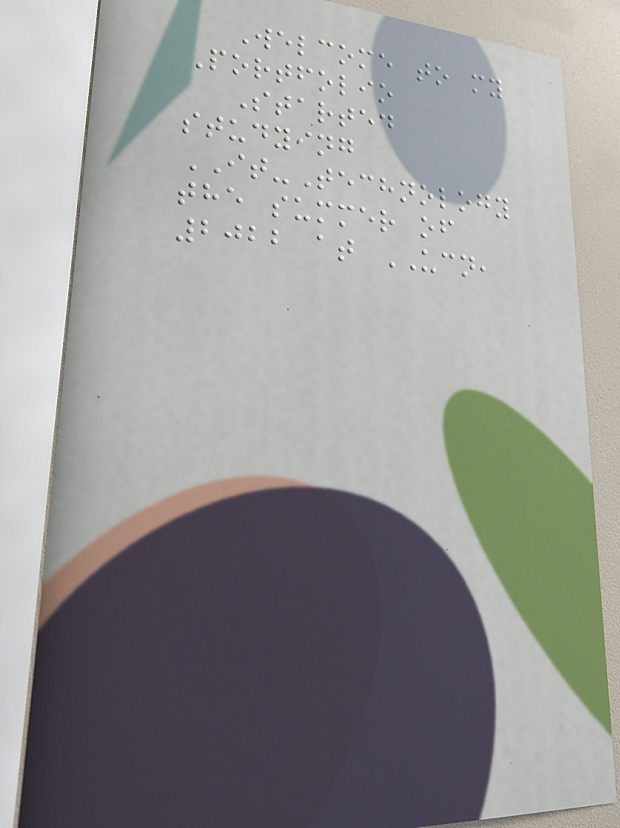Welcome to my
Portfolio
Started
studying
IT-Technology
the summer of
2022 at UCN,
